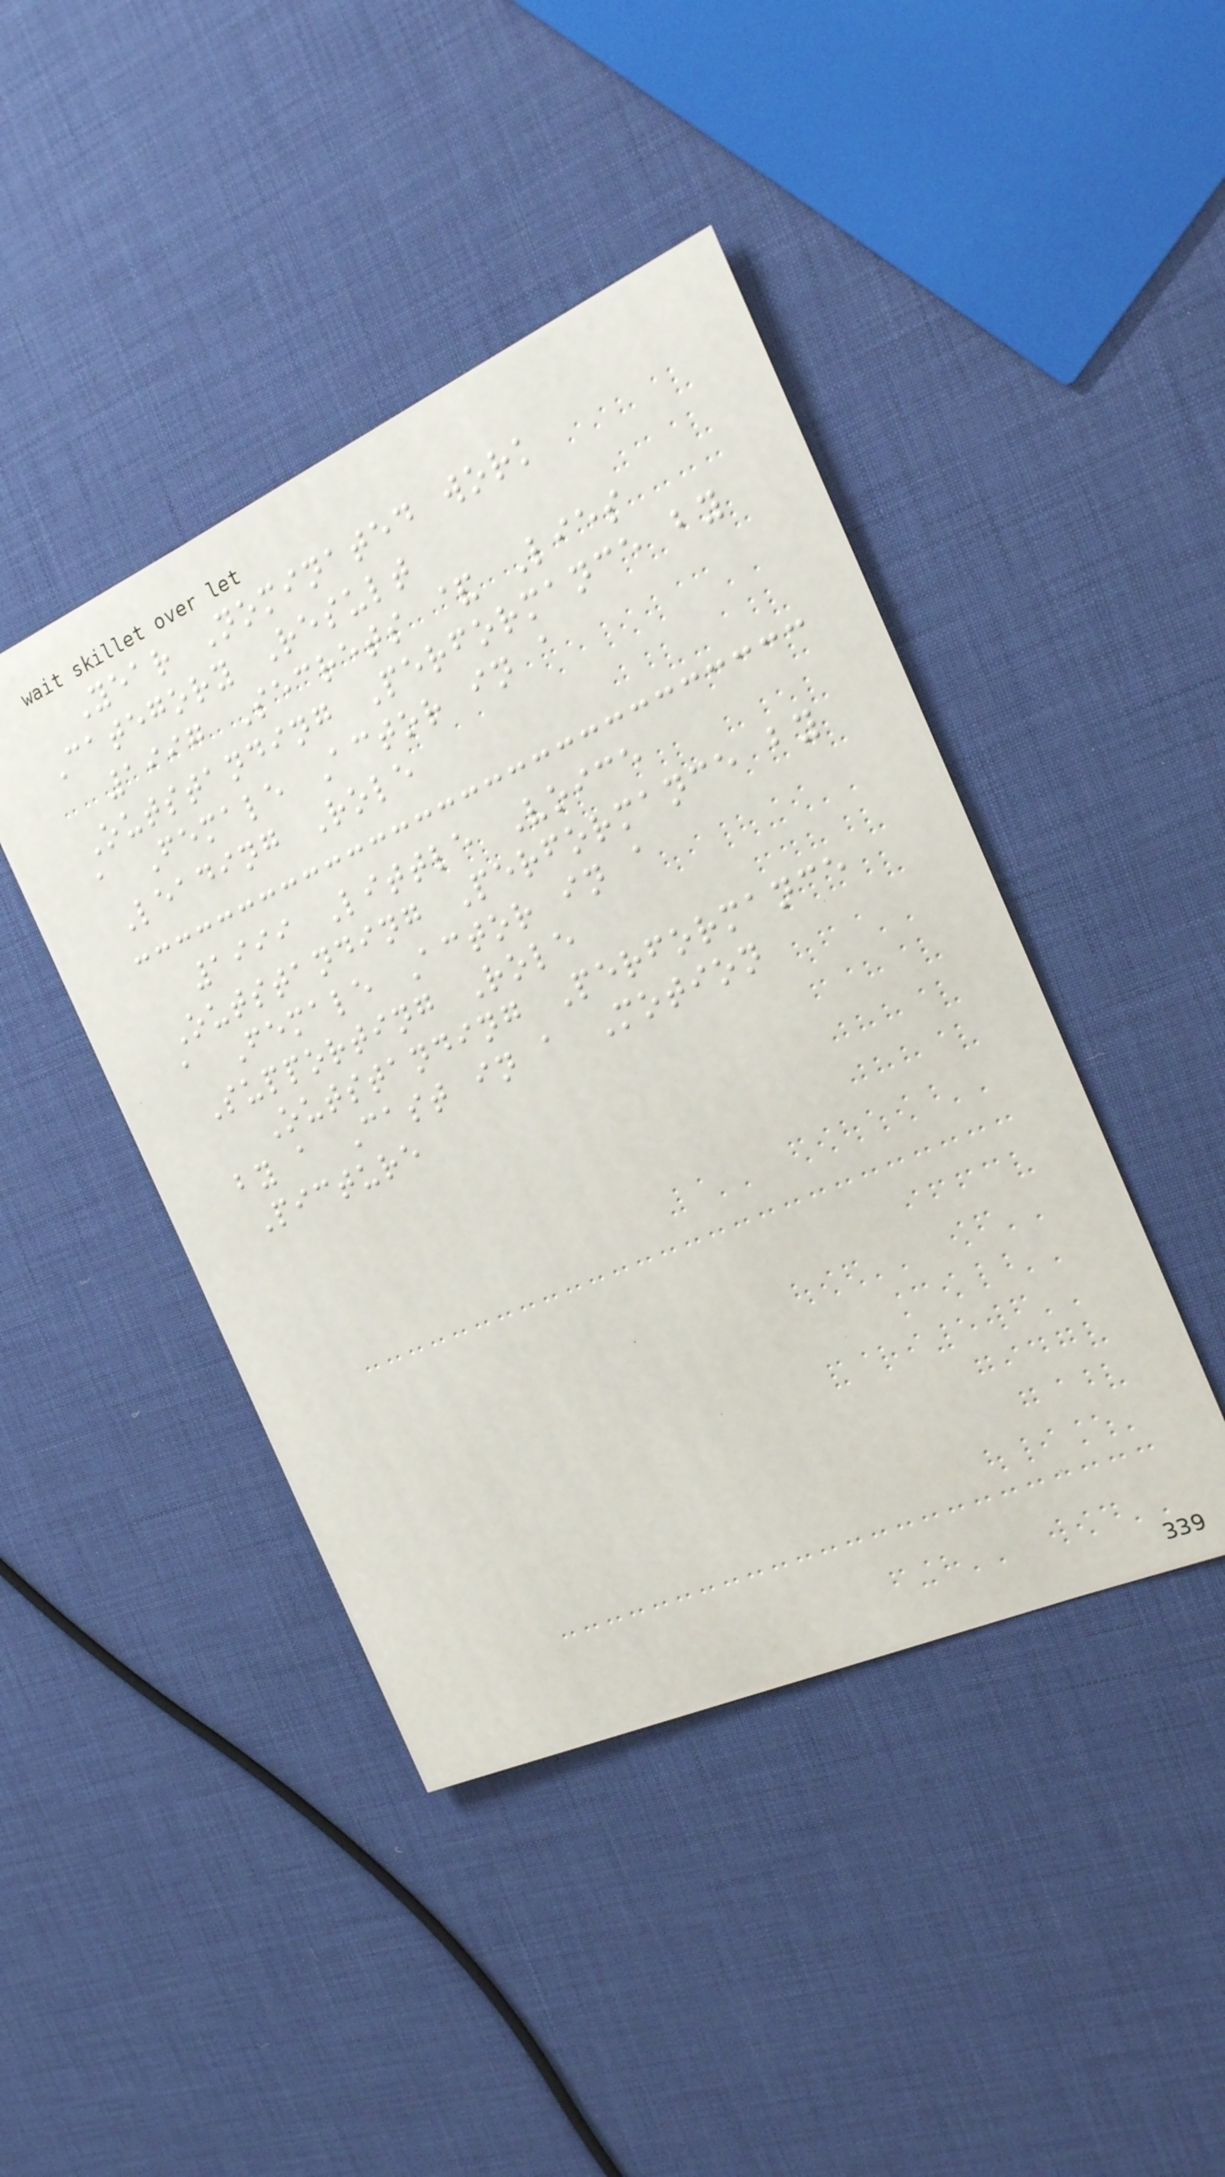Year Nominated work
Category Result
1997 Secrets & Lies
Outstanding Performance by
a Female Actor in a
Leading Role
1999 Little Voice
Outstanding Performance by
a Female Actor in a
Supporting Role
Outstanding Performance
by a Cast in a Motion
Picture
